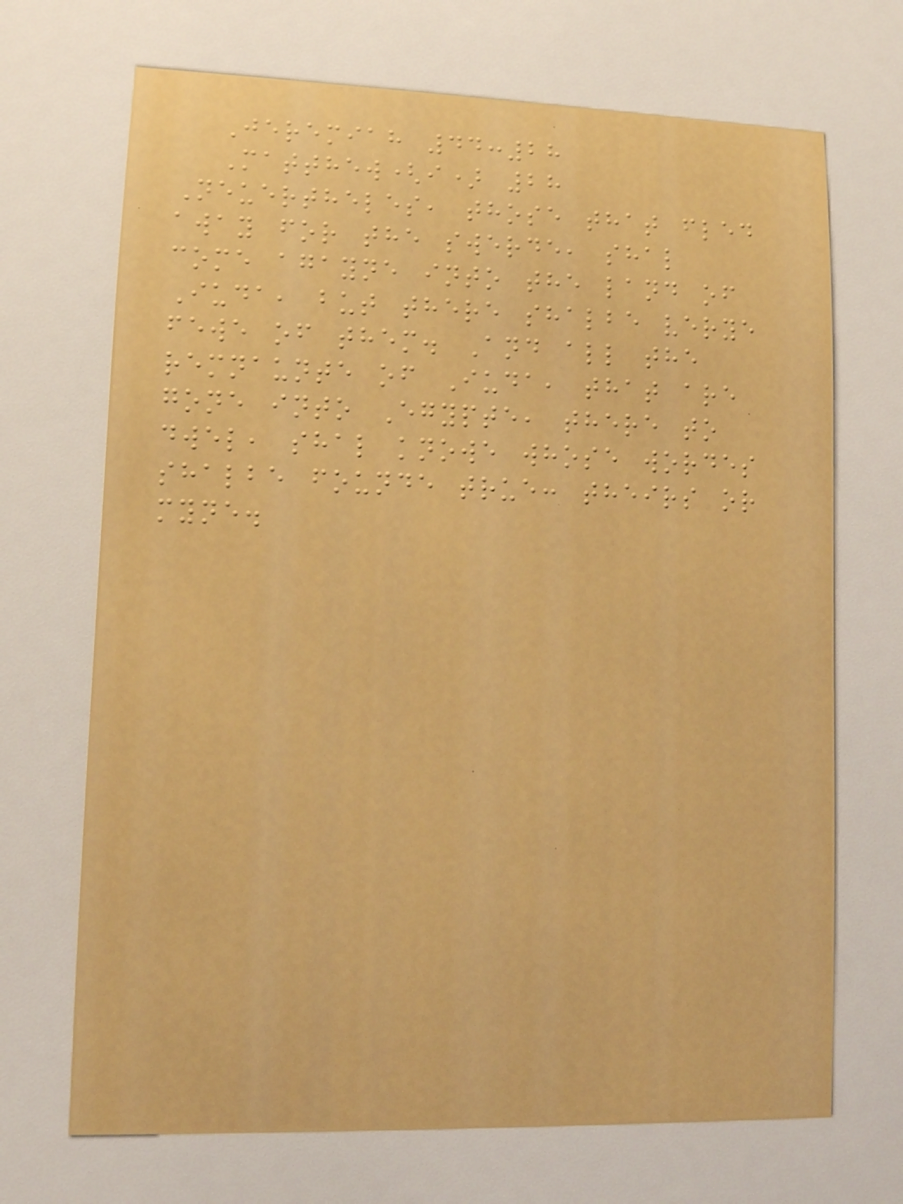Jeremiah 44:28
Matthew(i) 28
Neuertheles, those that fled
away for the swerde, shal
come agayne into the land of
Iuda, but there shalbe verye
fewe of them. And all the
remnaunte of Iuda, that are
gone into Egypte, there to
dwel, shal knowe whose wordes
shalbe founde true: theirs or
myne.
